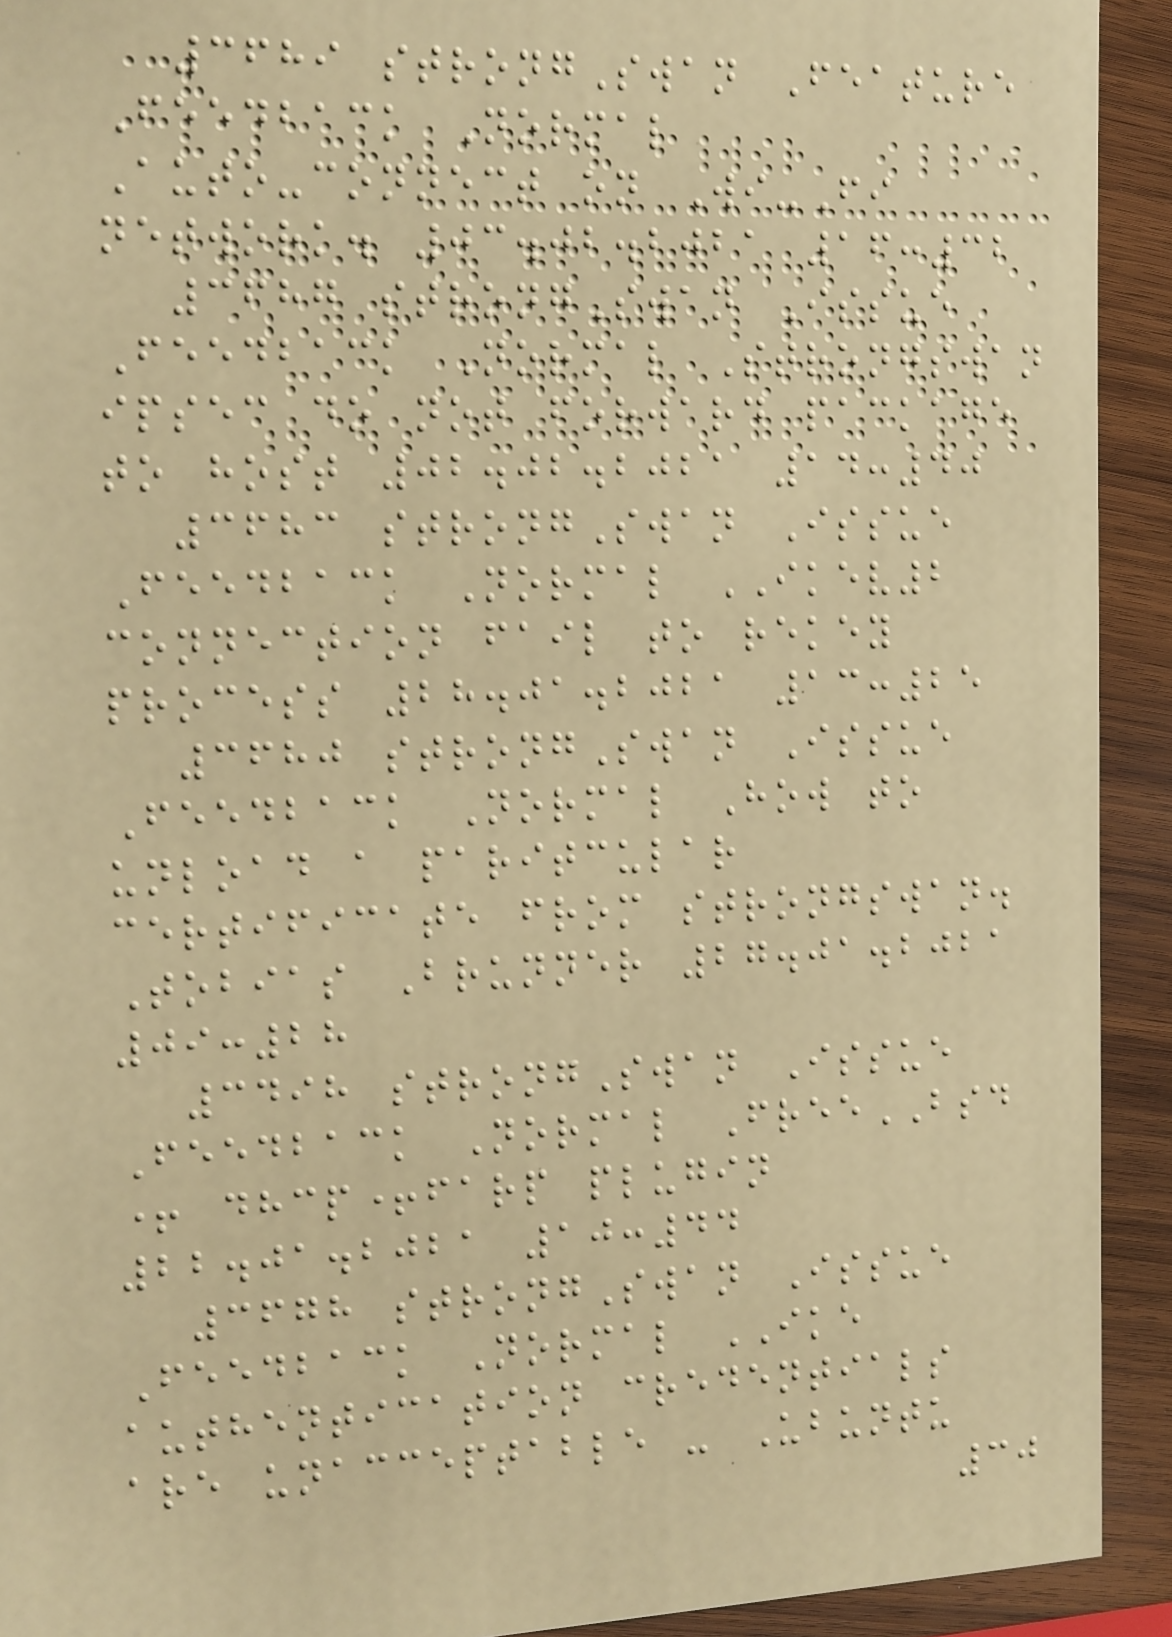3689 strongSwan Feature
Feedback Normal
Auto-connect on Wi-Fi
network. 03.02.2021 16:32
3687 strongSwan Issue
Feedback Normal Strongswan
ipsec do not forward package
to host 02.02.2021 14:40
3683 strongSwan Issue
Feedback Normal IKEV2
connection fail to rekey
process 28.01.2021 13:25
3680 strongSwan Issue
Feedback Normal How to
unload a paritcular
certificate from strongswan.
Tobias Brunner 27.01.2021
09:28
3498 strongSwan Issue
Feedback Normal FreeBSD
+ dhcp+farp plugin
22.01.2021 10:44
3678 strongSwan Issue
Feedback Normal IKE
authentication credentials
are unacceptable - Ubuntu
30
